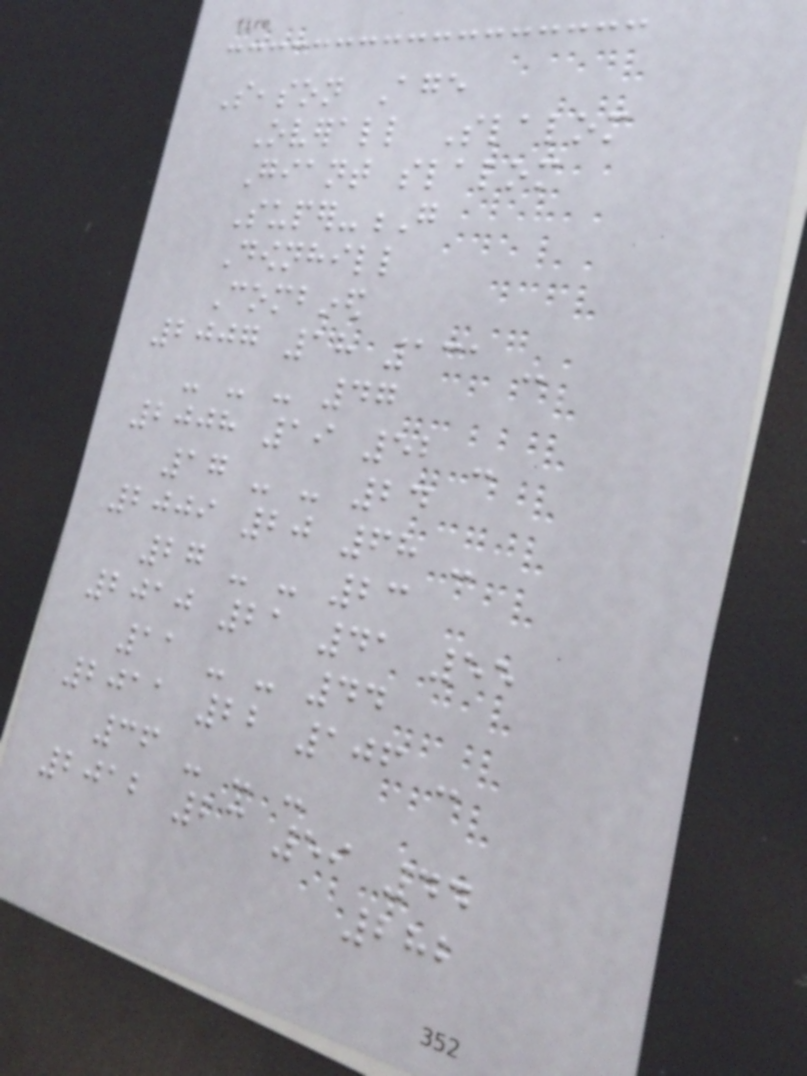Season Age
Overall Slalom
Giant slalom
Super-G
Downhill
Combined
2007 18 131 -
- - - 47
2008 19 52 -
17 - - 24
2009 20 68 -
27 - - 23
2010 21 41 55
11 - - 44
2011 22 106 -
36 - - -
2012 23 59 44
282
